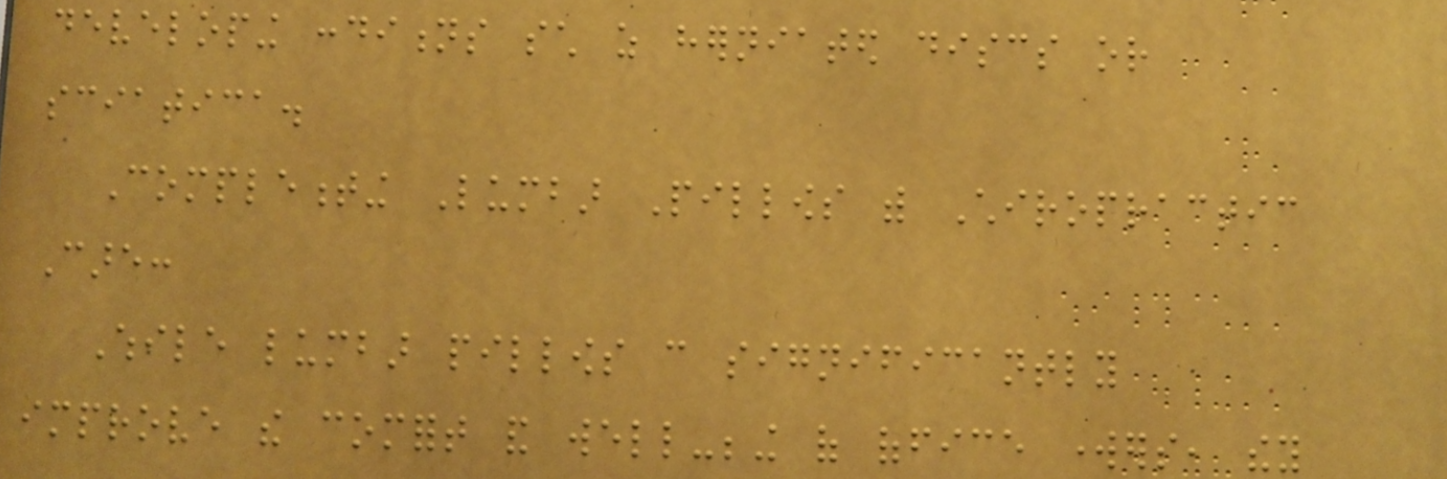developing conditions such as herniated discs or
sciatica.
Complementing Lumbar Pillows with Chiropractic
Care:
While lumbar pillows can significantly
improve the comfort and well-being of office workers, they
